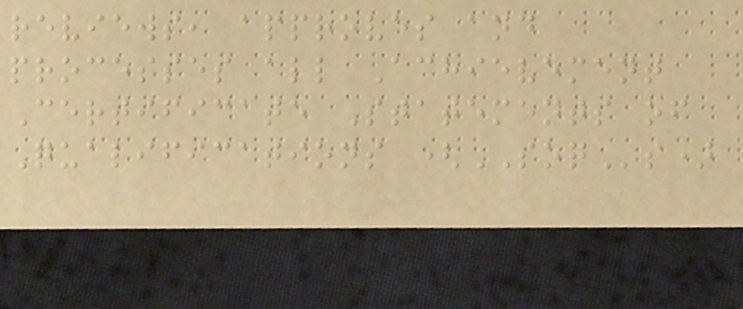reviews, approves and
processes all Achievement
Certificate Statements of
Qualifications (SOQs)
